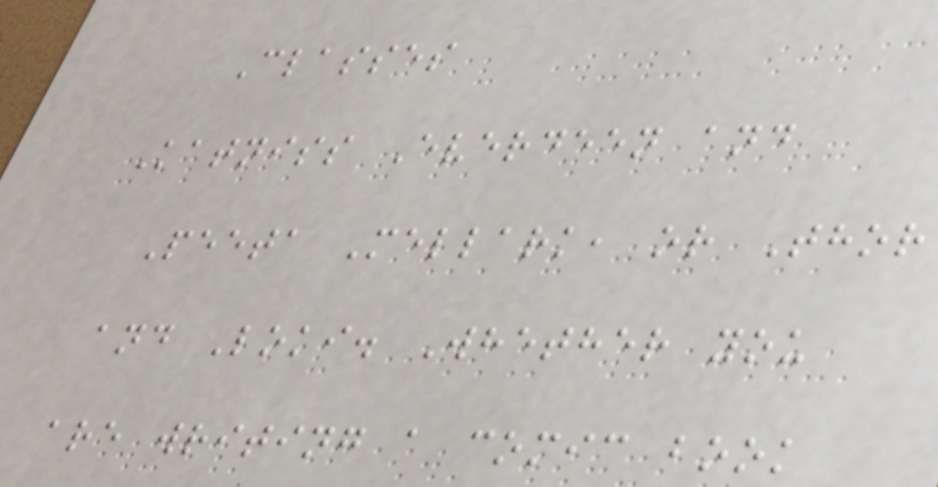Classes
Katniss Everdeen and
Peeta Mellark, or Thor
and Loki. Whether you
are writing a comic book
